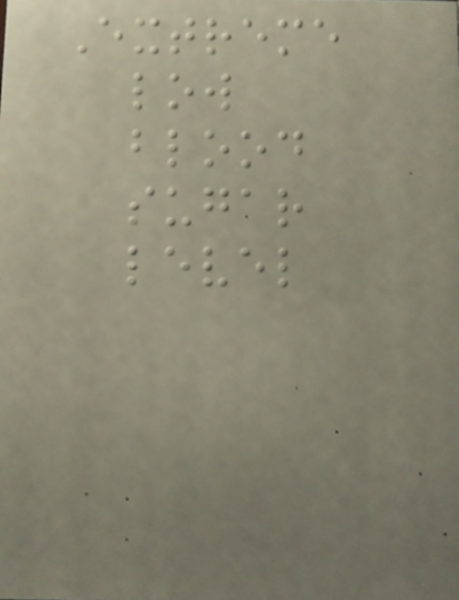Extreme
low
blood
sugar
level
